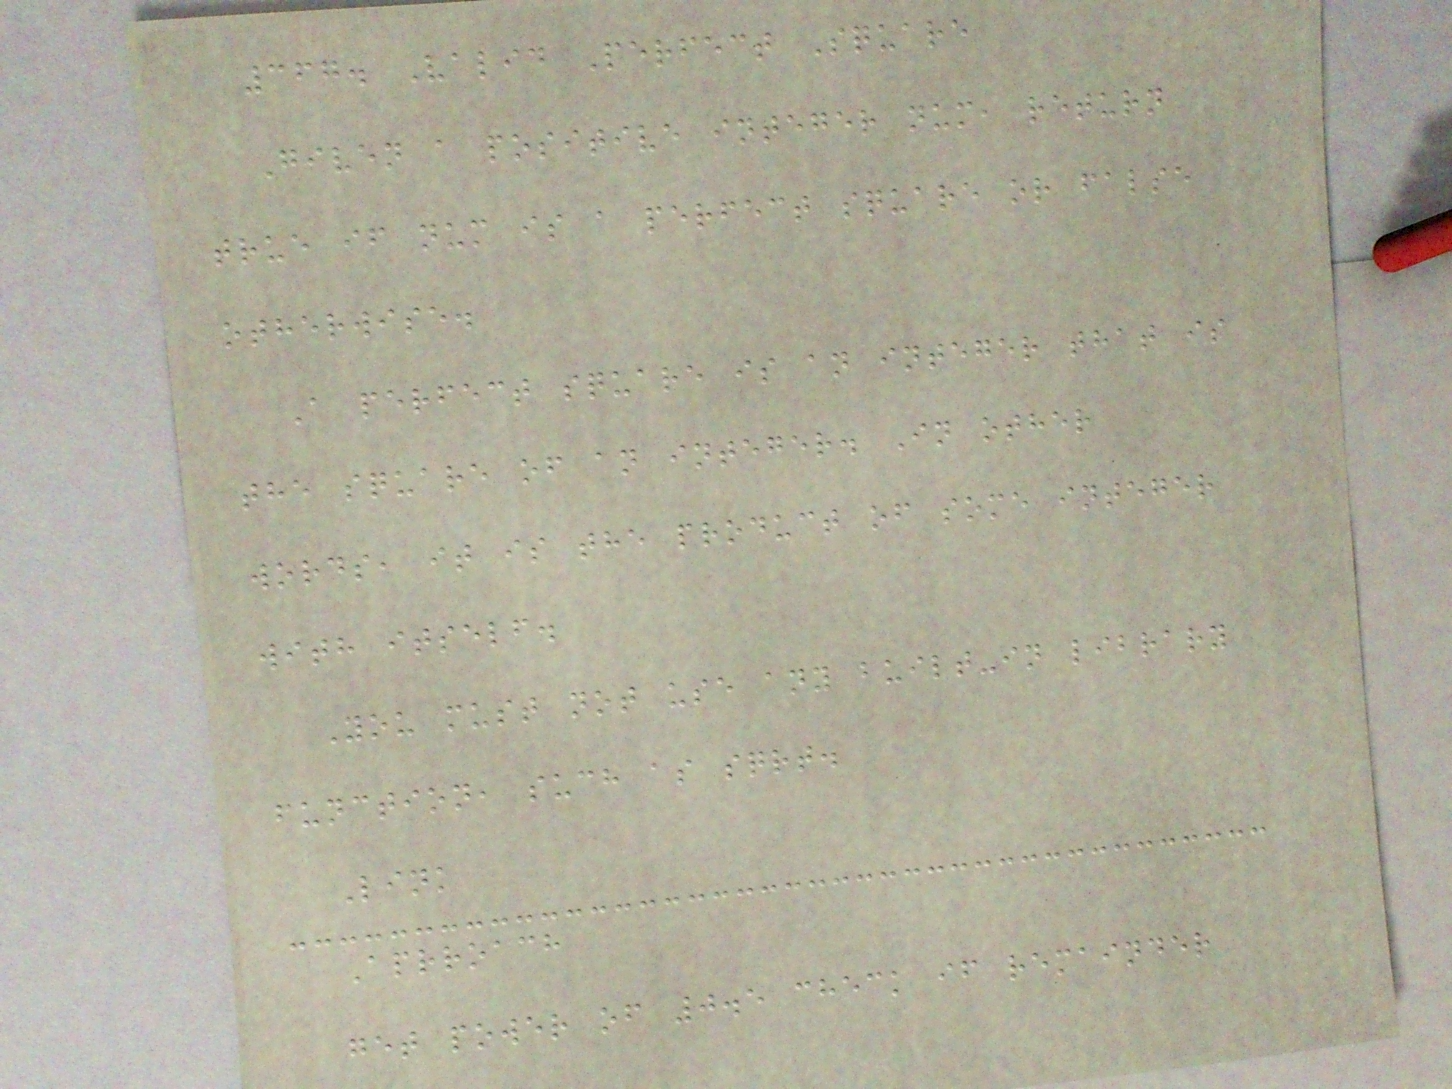367. Valid Perfect Square
Given a positive integer num, return
true if num is a perfect square or false
otherwise.
A perfect square is an integer that is
the square of an integer. In other
words, it is the product of some integer
with itself.
You must not use any built-in library
function, such as sqrt.
Link
Aprroach
get power of 0.5 check if remainder
